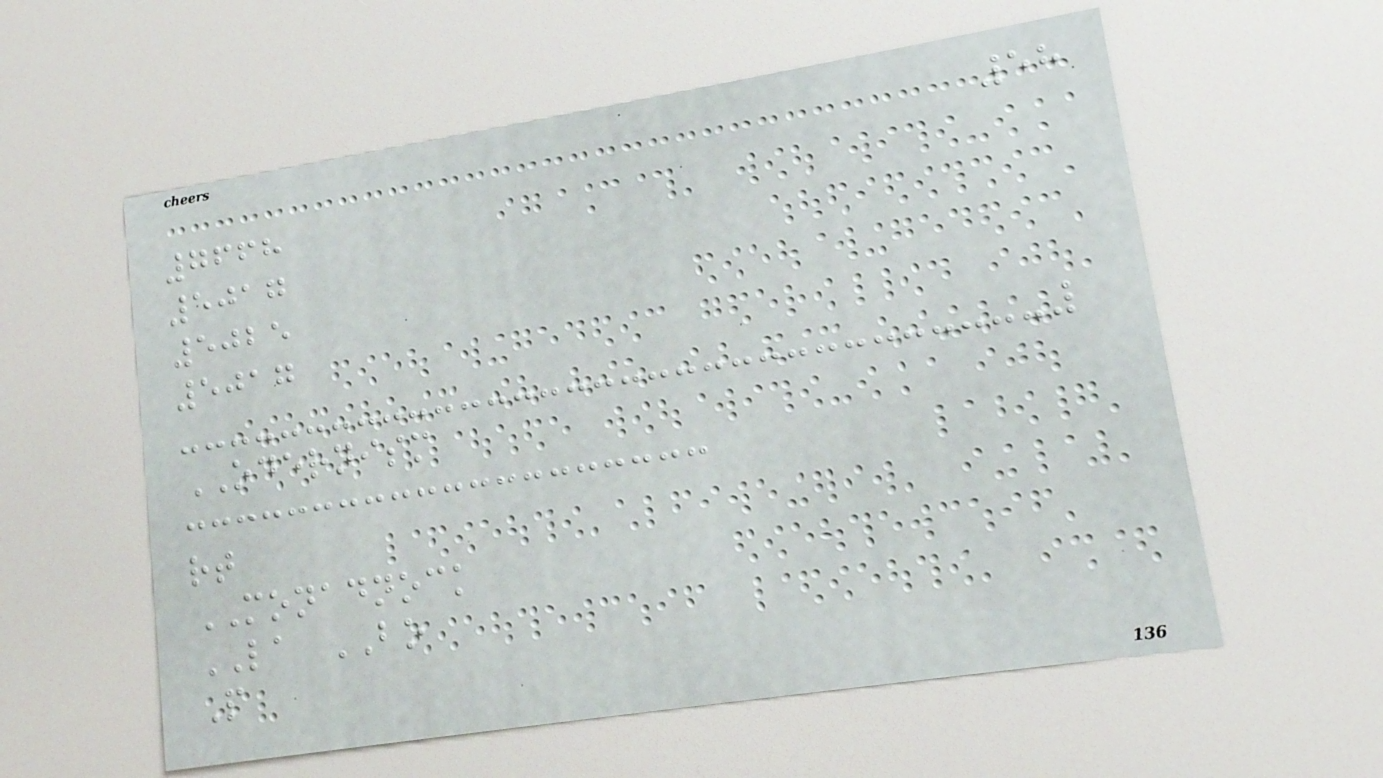58
7668
5017
5025
5017
ODERNISM
rt
MONADNOCK
LA BO
P
